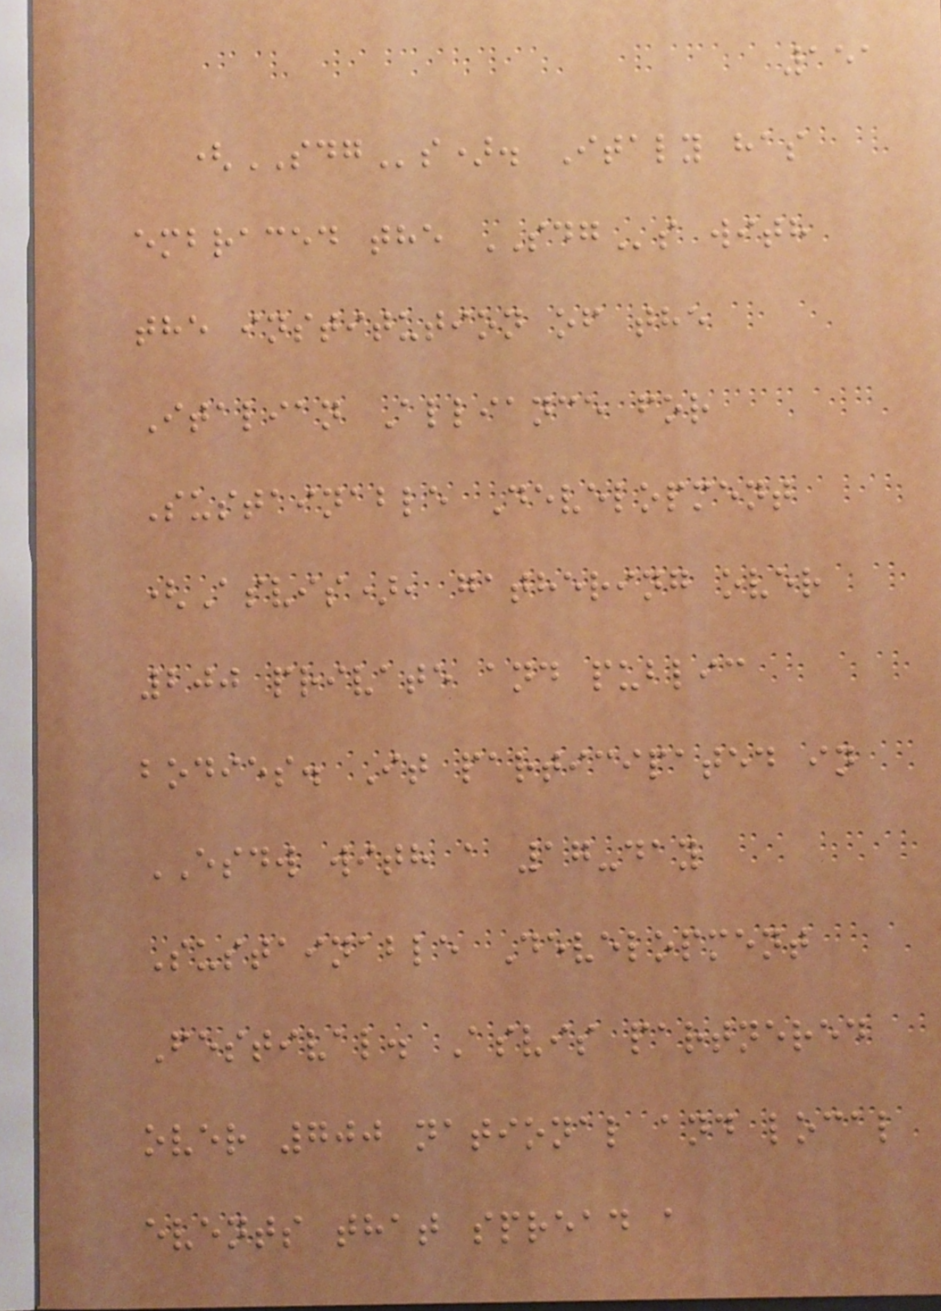151
(SDGs). Italy has
embraced the SDGs with
the institution of the
Italian Alliance for
Sustainable Development
(Asvis), gathering over
200 private and public
bodies. It participated in
ESDW with a 17-day
Sustainable Development
Festival. Asvis partnered
over 700 national and local
events that spread a
